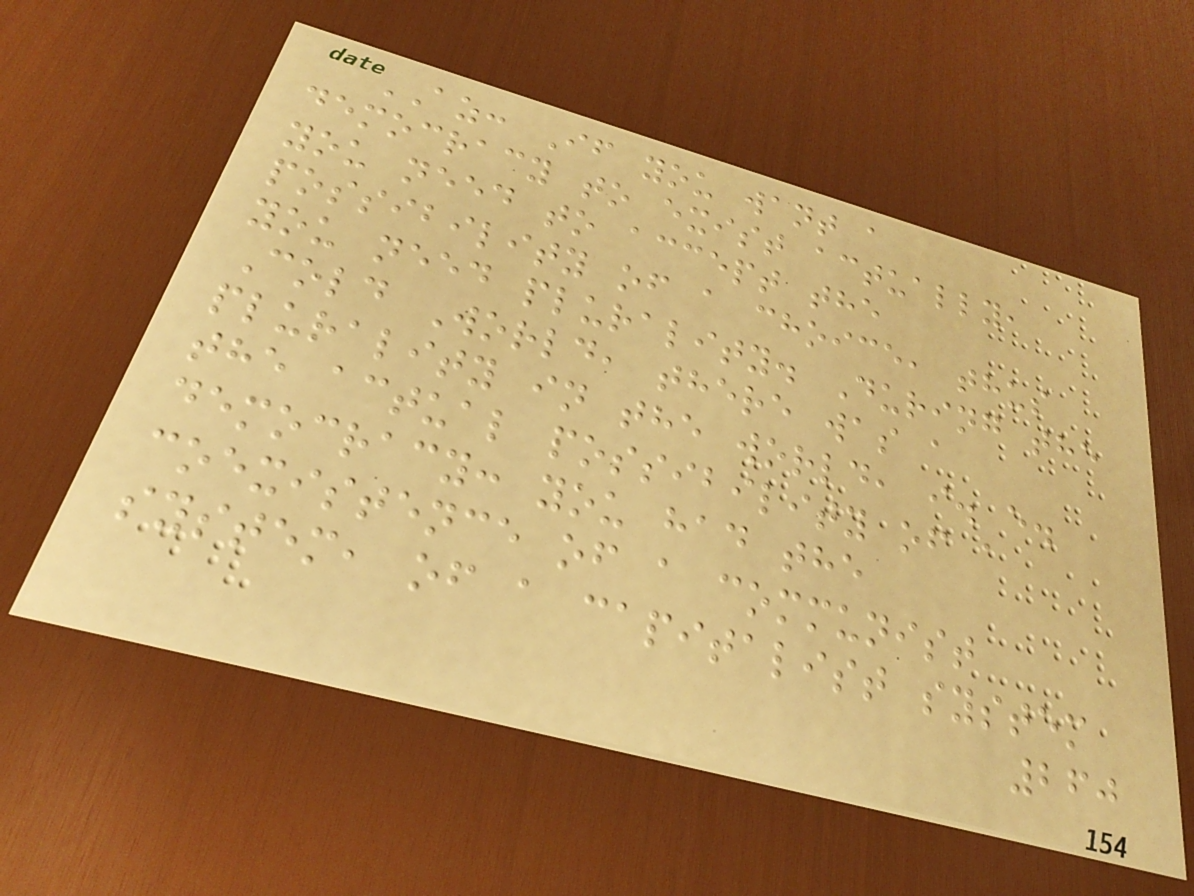AZ: If you want a
democracy to exist actually,
you need to accept the
possibility of a choice, thus
you need plurality. During the
Cold World, there was a
plurality in the world, i. e.
the actual possibility of a
democracy: you had the
coexistence of a communist
system, of a capitalist system
260
